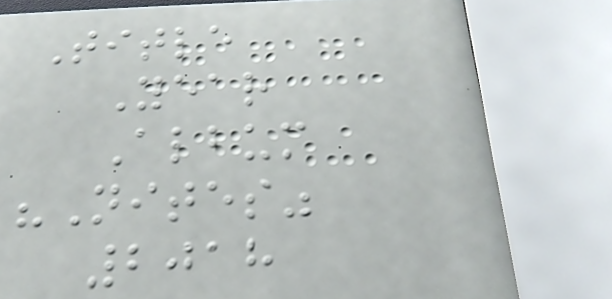Title
Year
Album
"Nites"
2018
